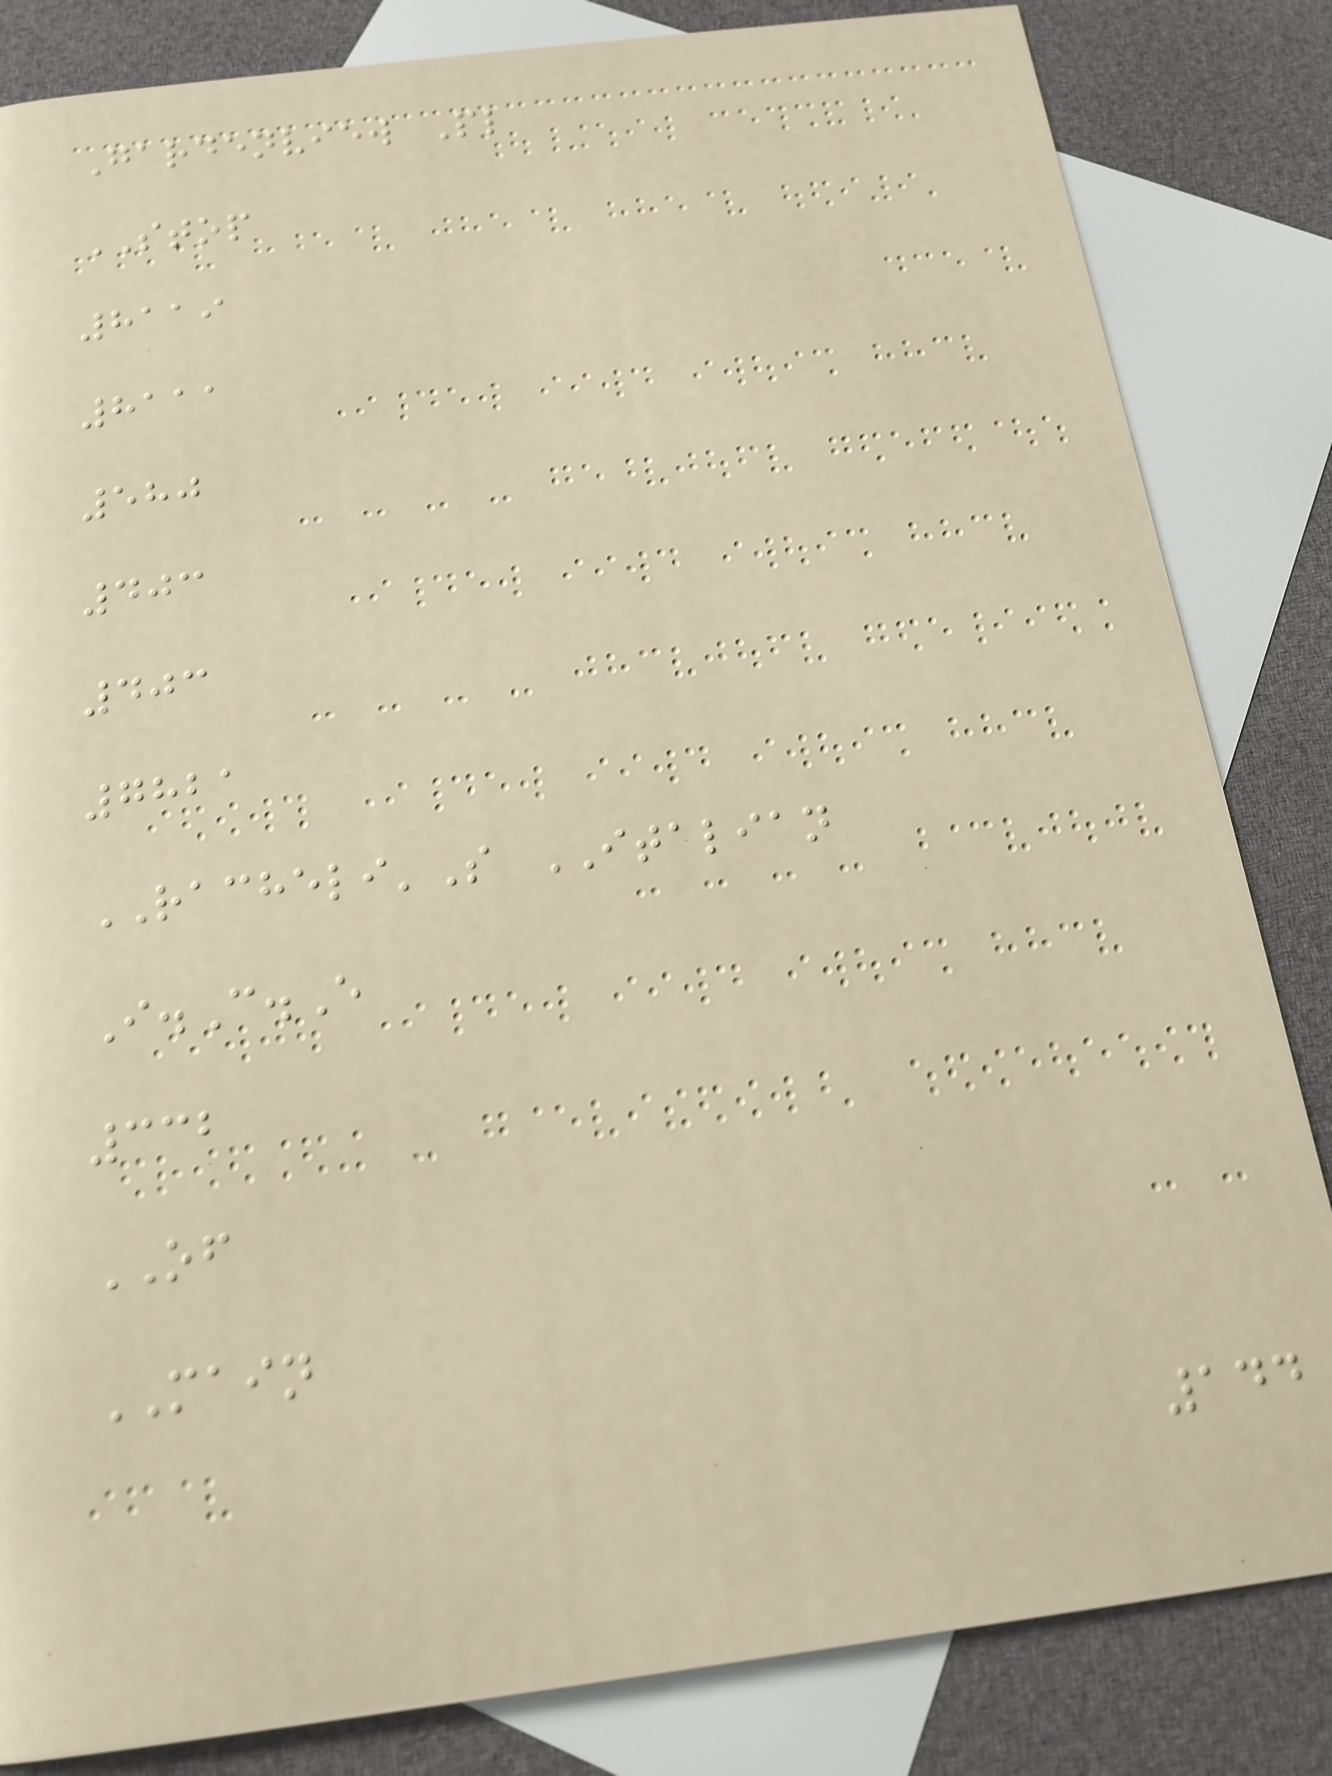Gardenview Pl
STOP
8119
8111
580
403
403
7821
RACHELI'S ITALIAN
I.C.E
332
OF
MAIN
144
